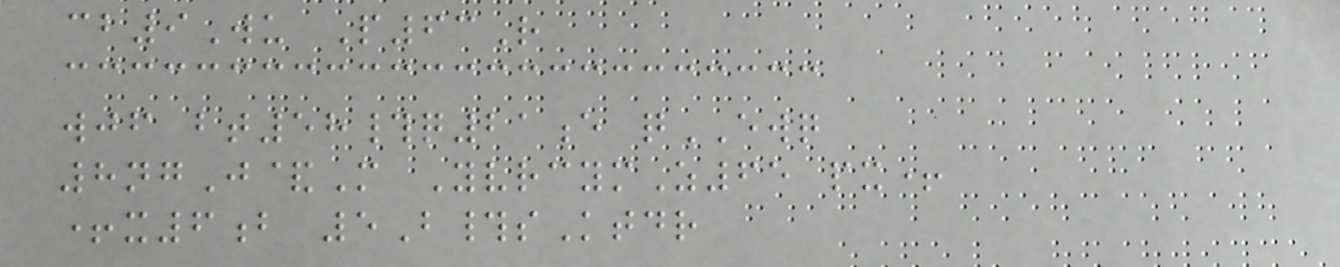cb9Wu P63R
wjf bt58#q21e qEWQ
8ngJ&M YvrcymZ65 px+
+x6b 5B#sKtdr
